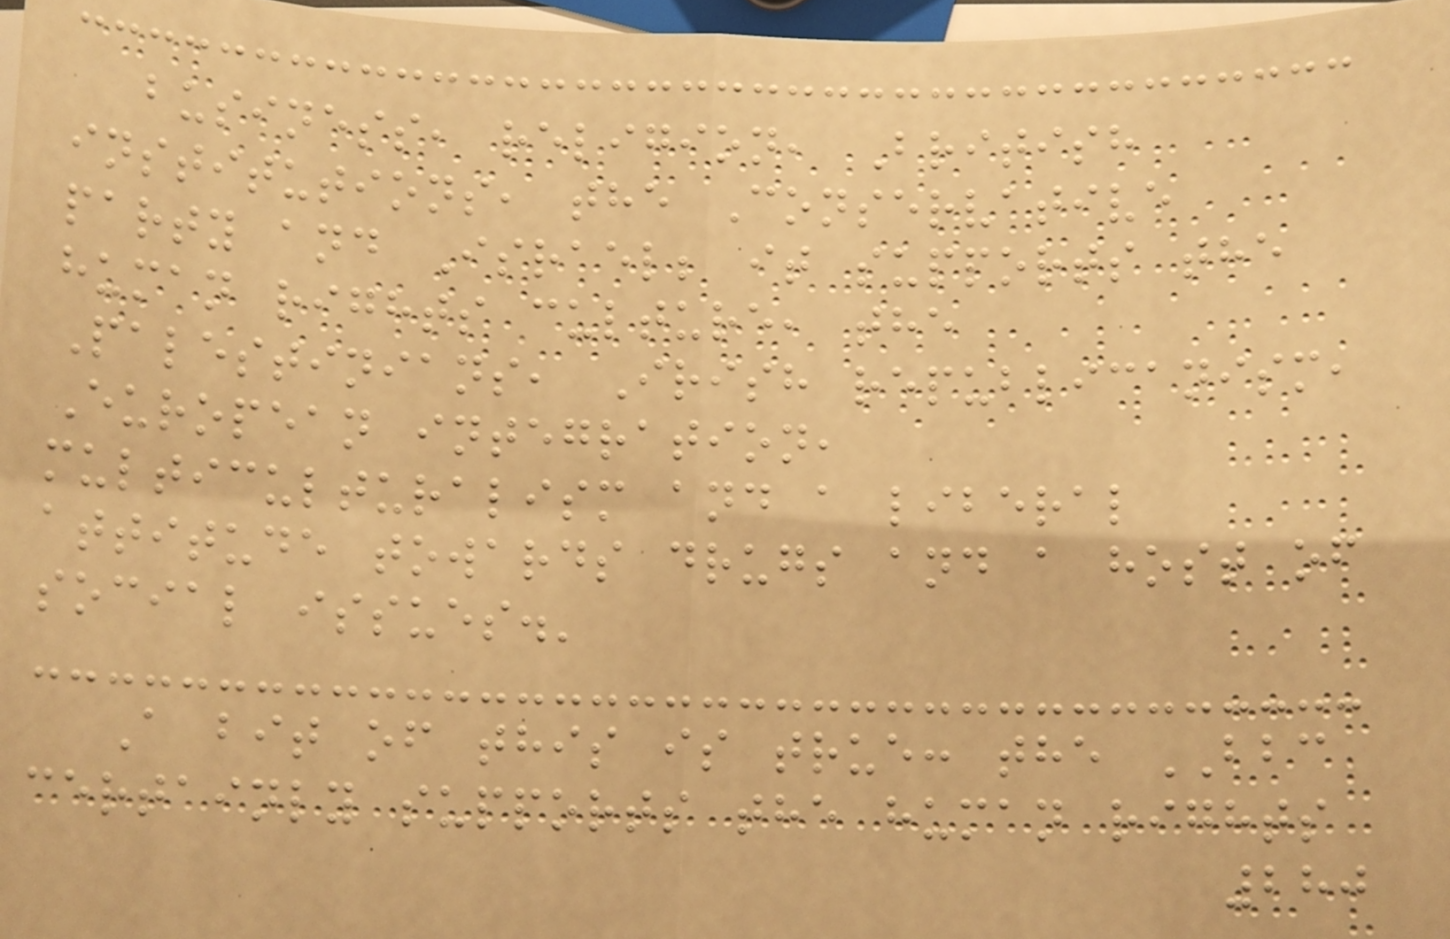business, religion, British
institutions, the Conservative
party and Israel; it supports the
human rights culture, the
Palestinians, Irish republicanism,
European integration,
multiculturalism and a liberal
attitude towards drugs and a host of
social issues.'
A bit of this is true: the BBC
certainly supports the human rights
280
